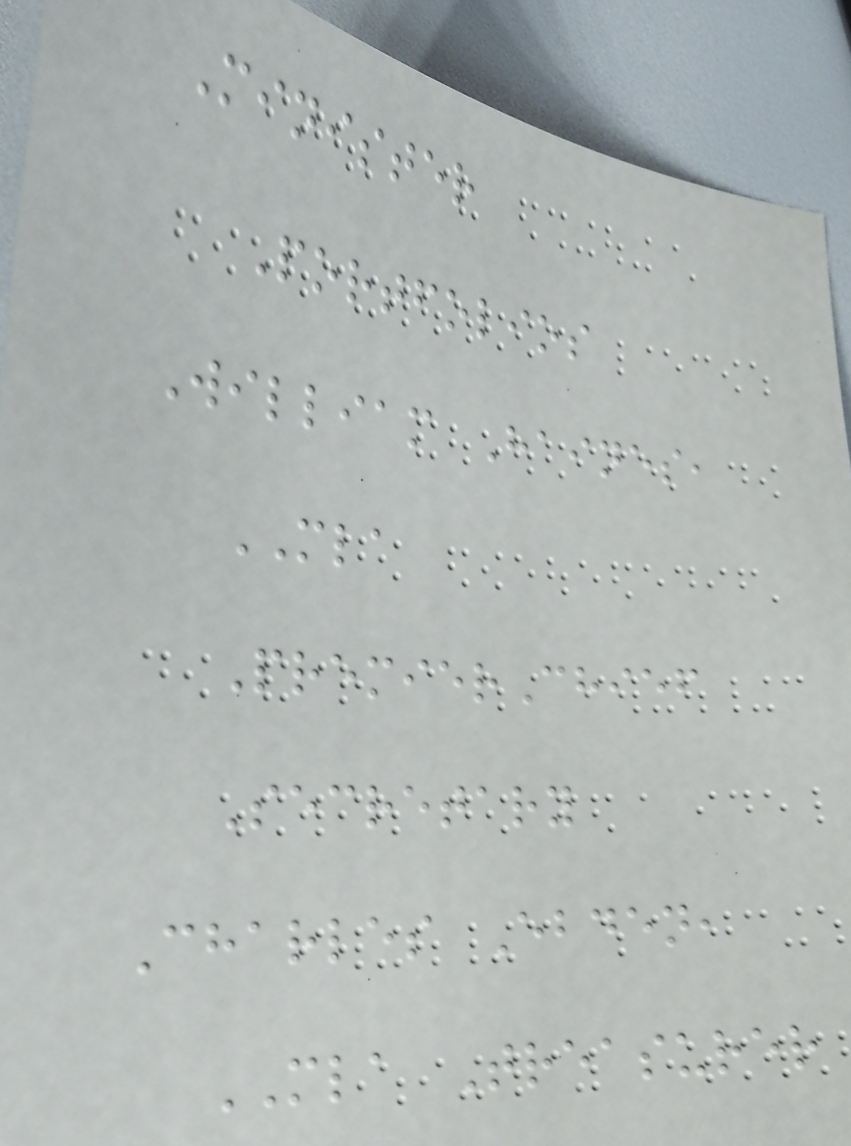Minister
Portfolios
William Haines,
MLA
PremierChief
Secretary
Charles Ebden,
MLA Treasurer
